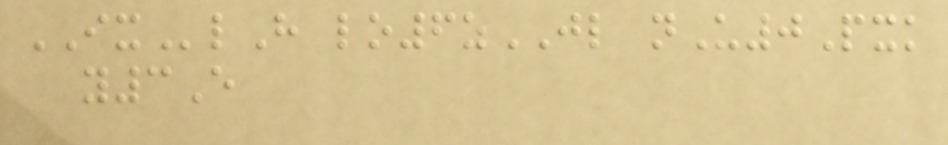IXlH lo6zJL nU0Pxk
y3E
